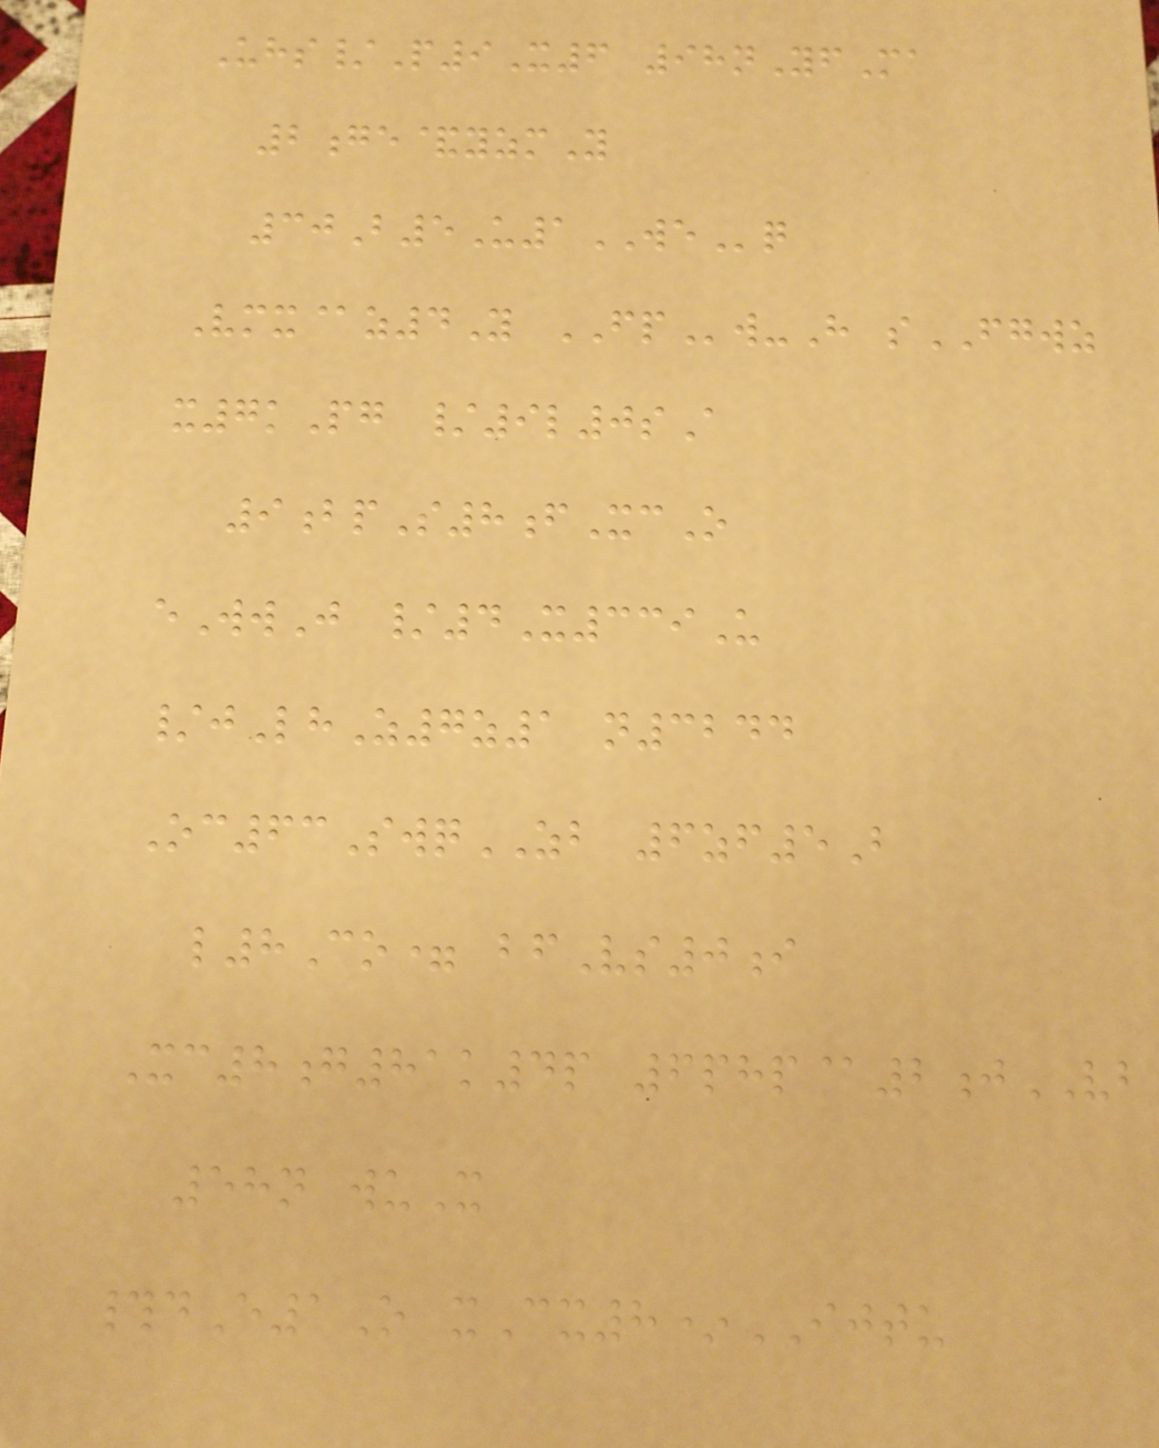Uhs/P9X6 98nYfMa
2ge&yzmY
30B5U1WEq
Vmx@z4Y FPw-H sFGWZ
x7kPg /9l0sA
9bpS8fXcO
eWwJ /4X339U
/jLhZ7z1 n3244
Oc63SwqZB 6zf5B
l8Co= bfVs0i
Xc8g81k4p 6php@2jVB
58n wuX
#dE1O xCx8*IJTU
